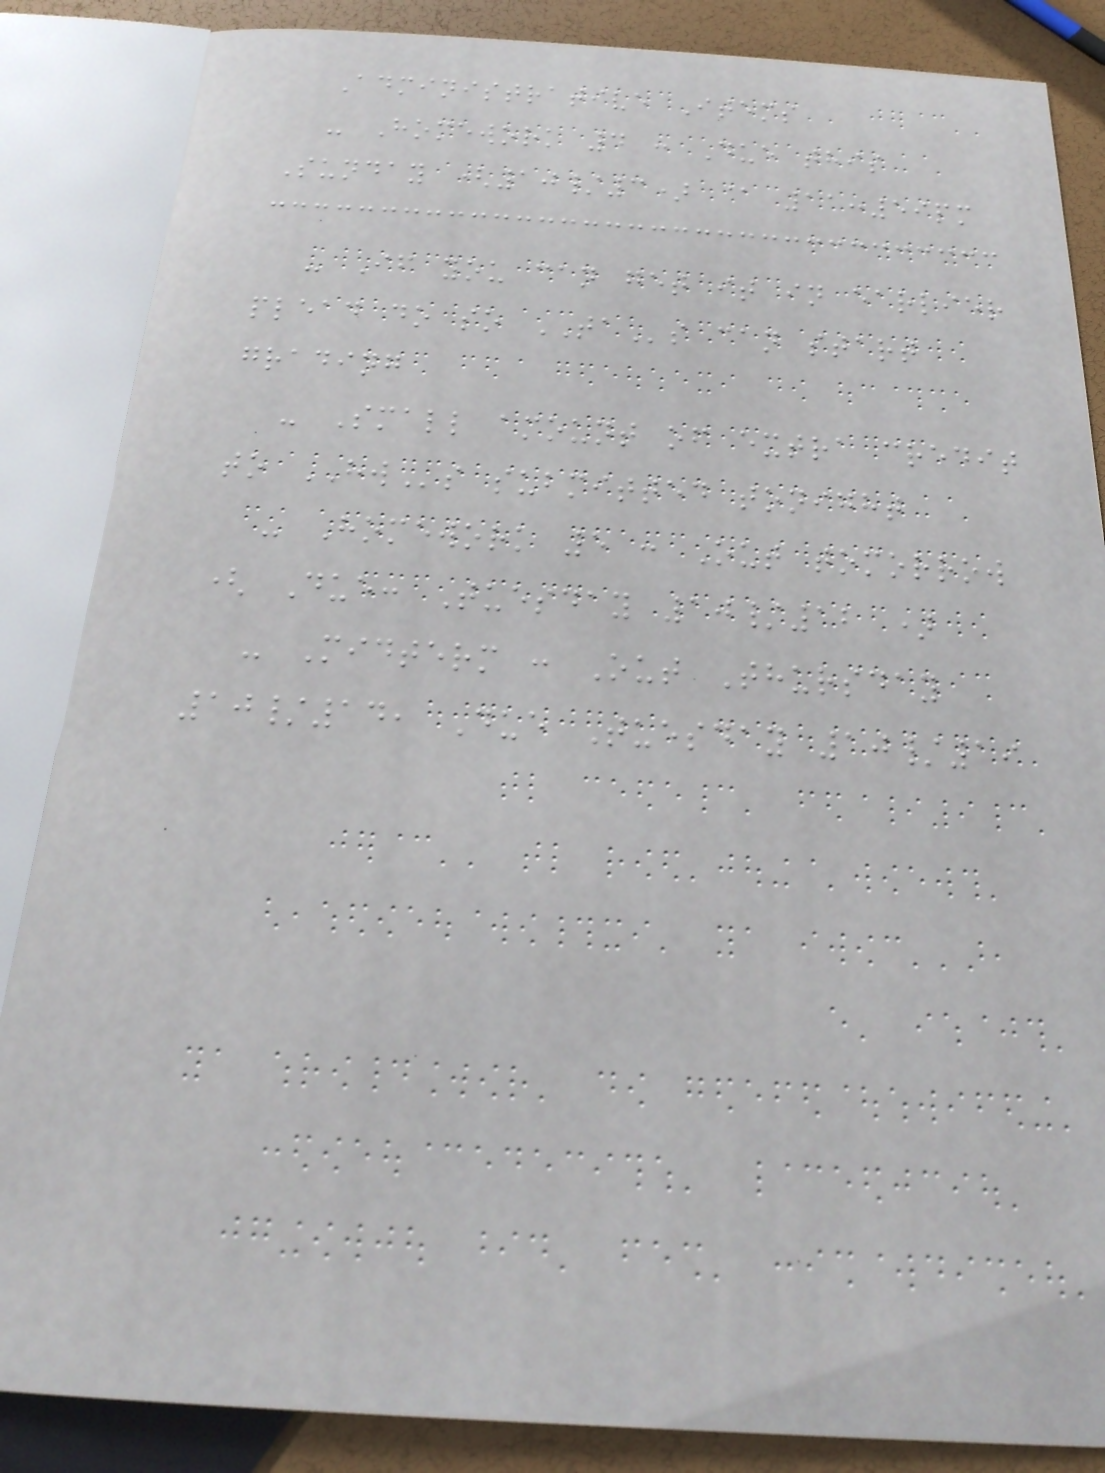Administrative Items
- Homework 4 : Due this
Sunday (10/3) @ 11:59pm
- If you can get it in earlier
plead do so TAs can start
grading
- Small amount of extra credit
to HWs submitted tonight
- Homework 5 : Out tomorrow
( Due: Tuesday 10/12 )
- Midterm : Out Thursday
10/14, Due Tuesday 10/19
